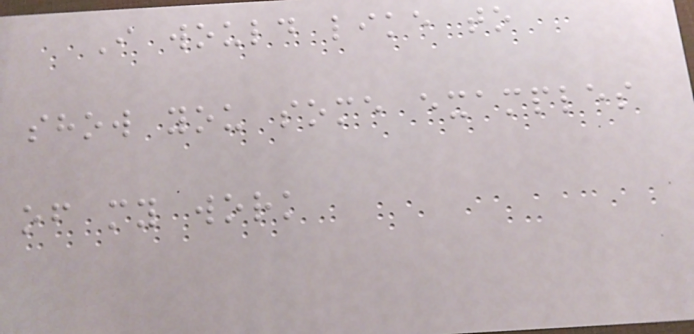I would like to
show you some examples
of my work
